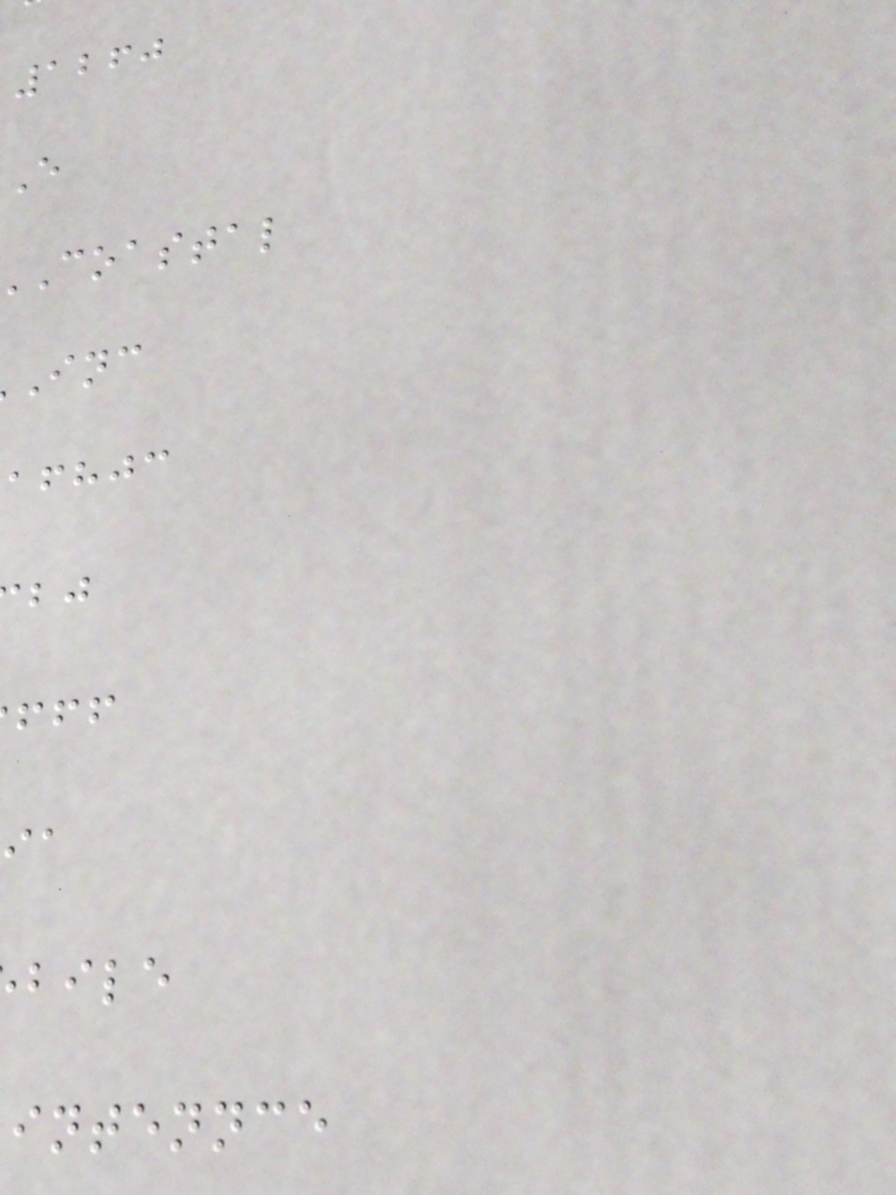1260
E
coastal
afhjc
bile
intennce
